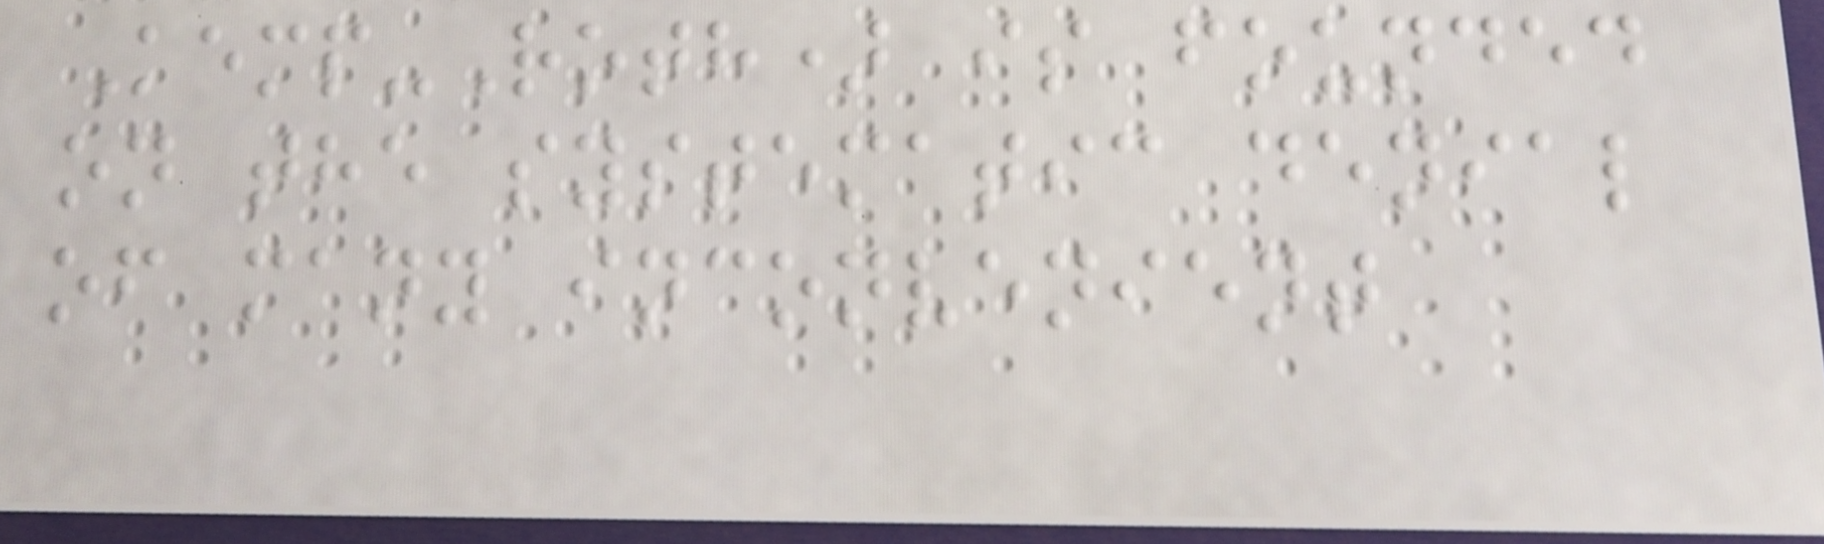Kemp-Roth) is founded
on the systematic denial
of many inconvenient
